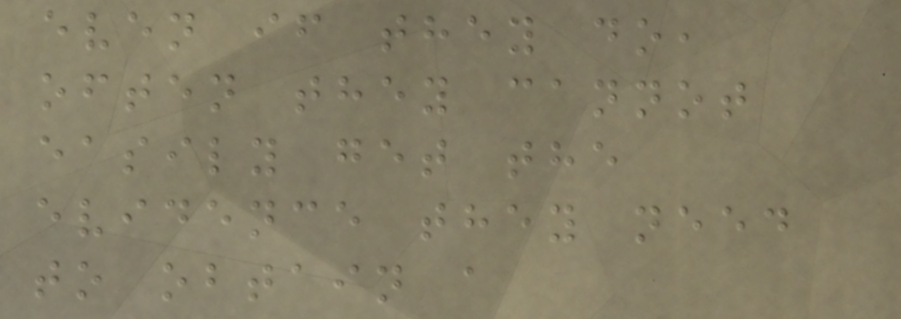even if they do,
often they cannot
easily get the
evidence they need
to obtain a
